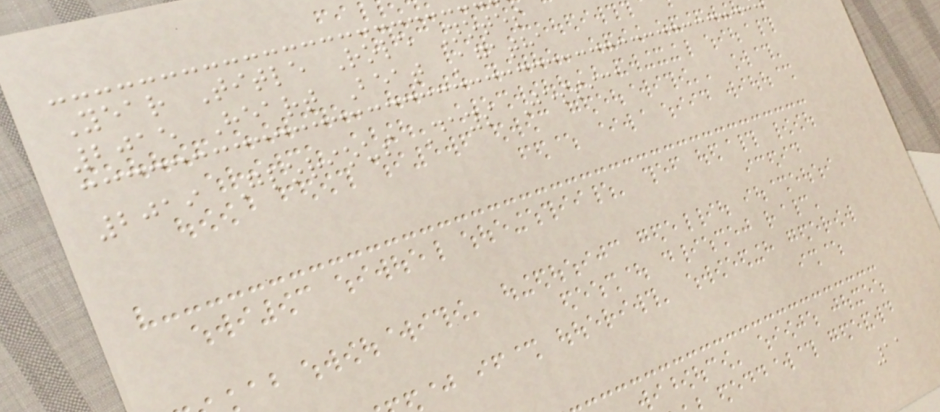Year Title Role Notes
2015 Heart Beat Agatha
2019 Glorious Days Jessica
11
